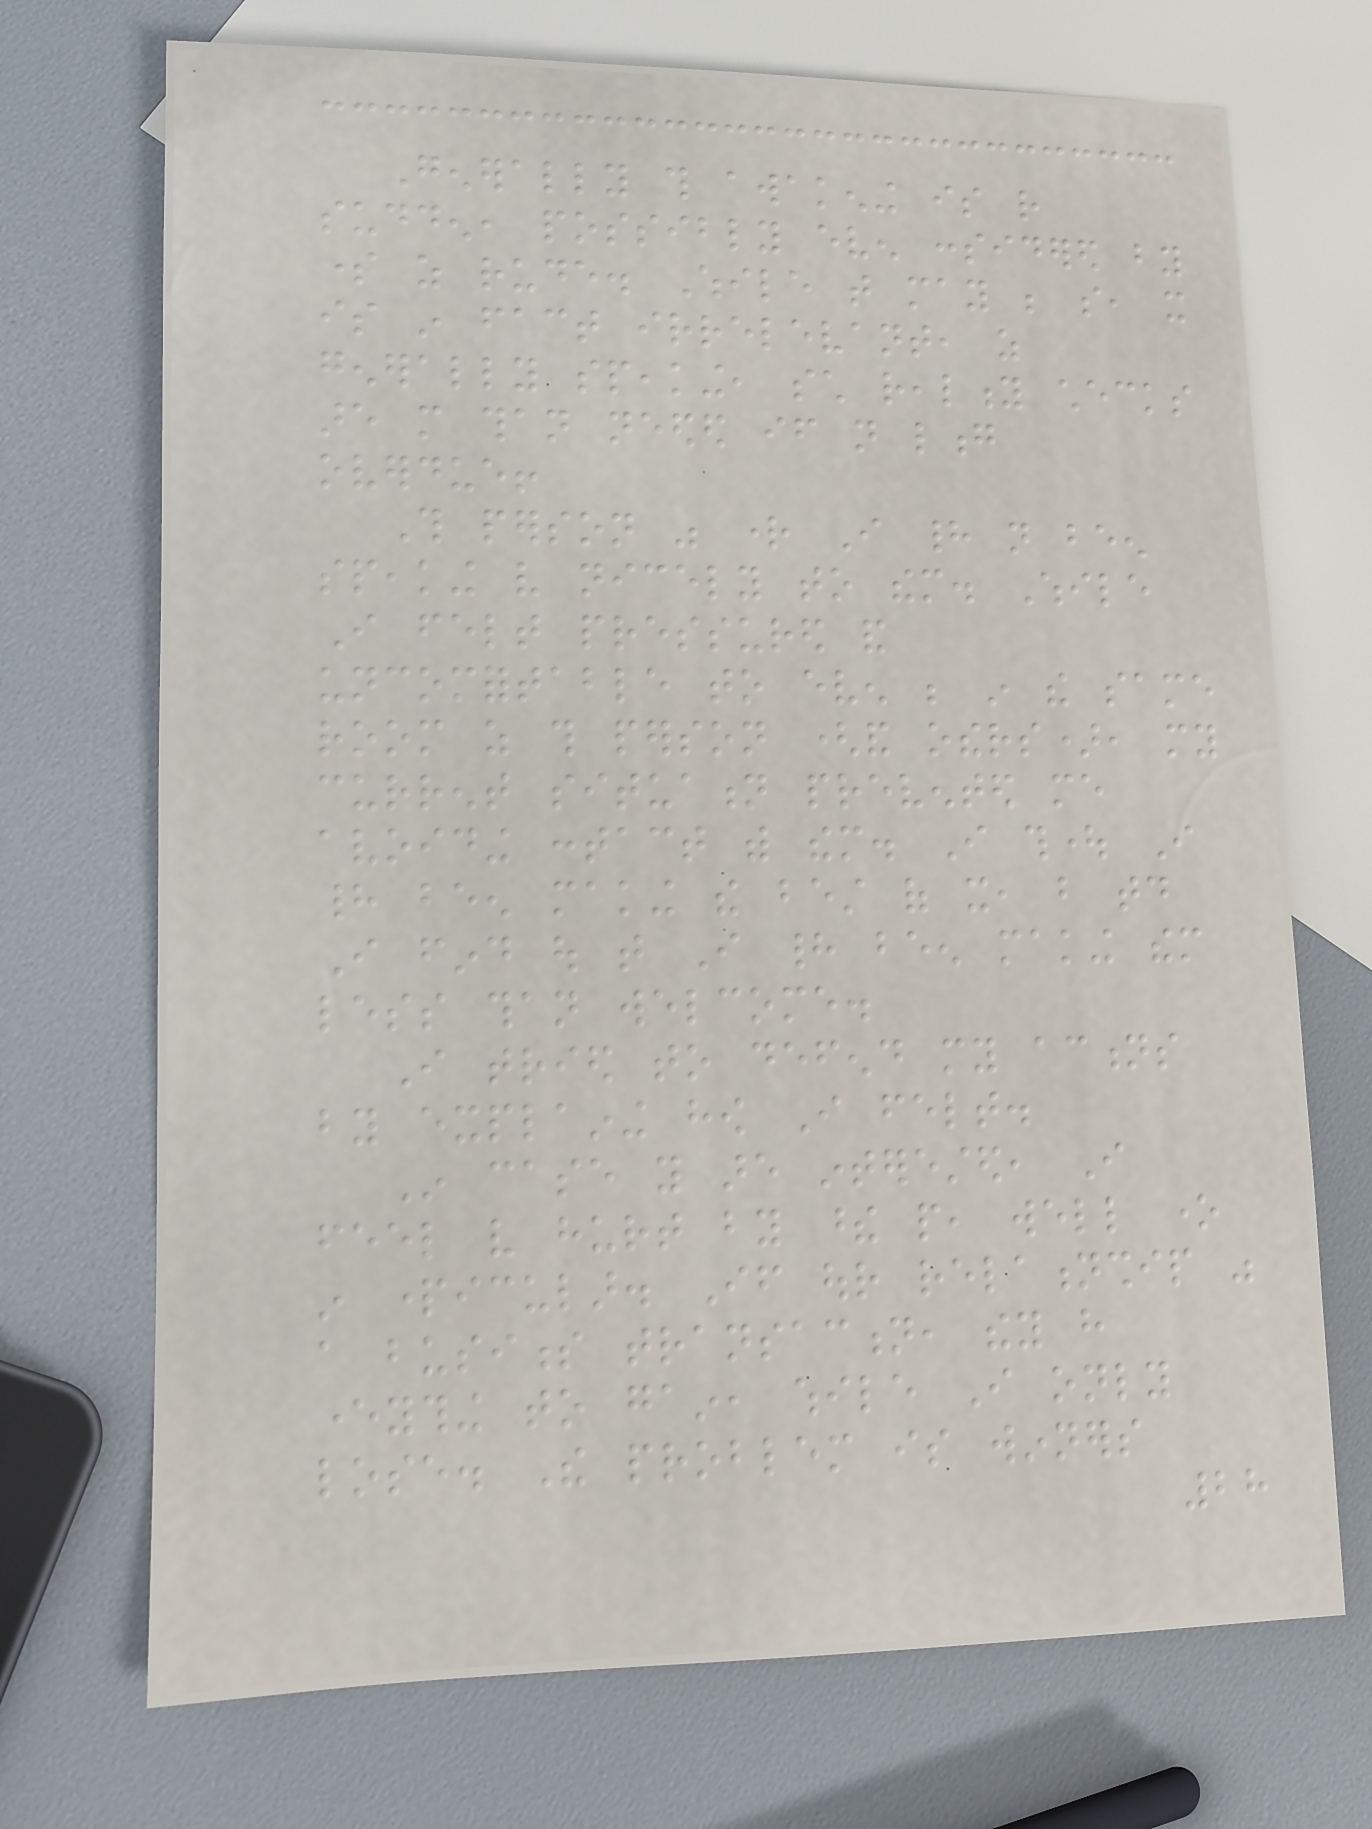Generally this awakening is rather
sudden, possibly even considered by
some as rude. While that may be so, it
is in fact irrelevant, as
generally speaking, such reality checks
are more than needed if not long
overdue!
This person was right I had not been
speaking very nicely to them. While
I felt pressured and
uncomfortable to even be in the same
room as this person (and others), my
current situation prevented me
avoiding contact with them. I thought I
had been making the best of it, but today
I find out that I had been making them
less than welcome.
I tried to defend my actions
by explaining how I felt.
In case you are interested, I
feel very hurt by these people, well one
in particular. If our relationship was
a business transaction, they have
everything to gain, while I only
lose. The problem is winners
28
